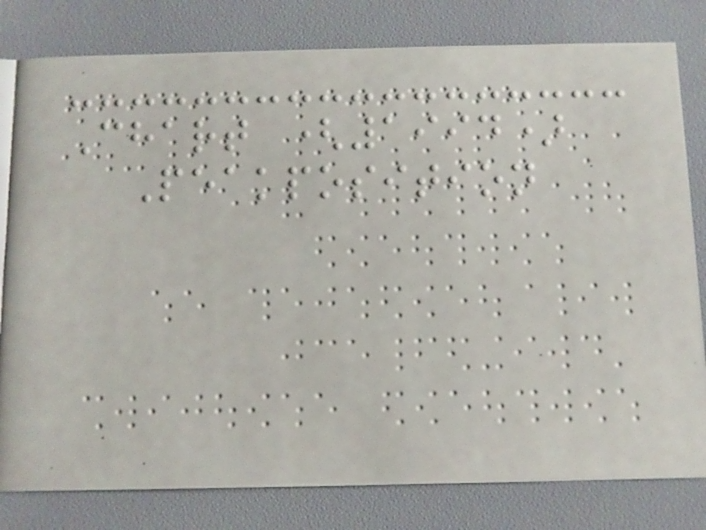Chart (1994)
Peakposition
